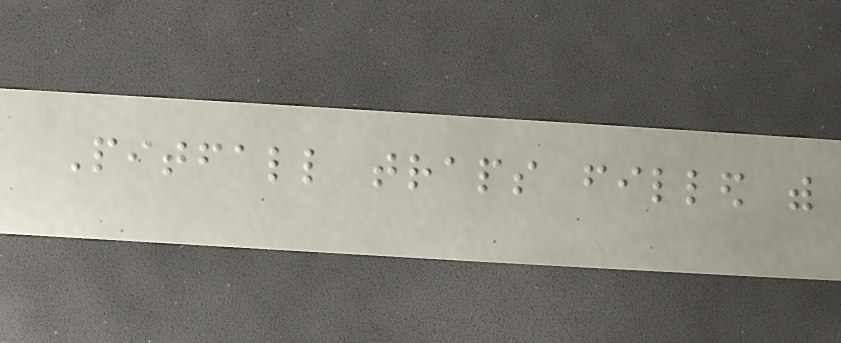Pitfall traps filled with
